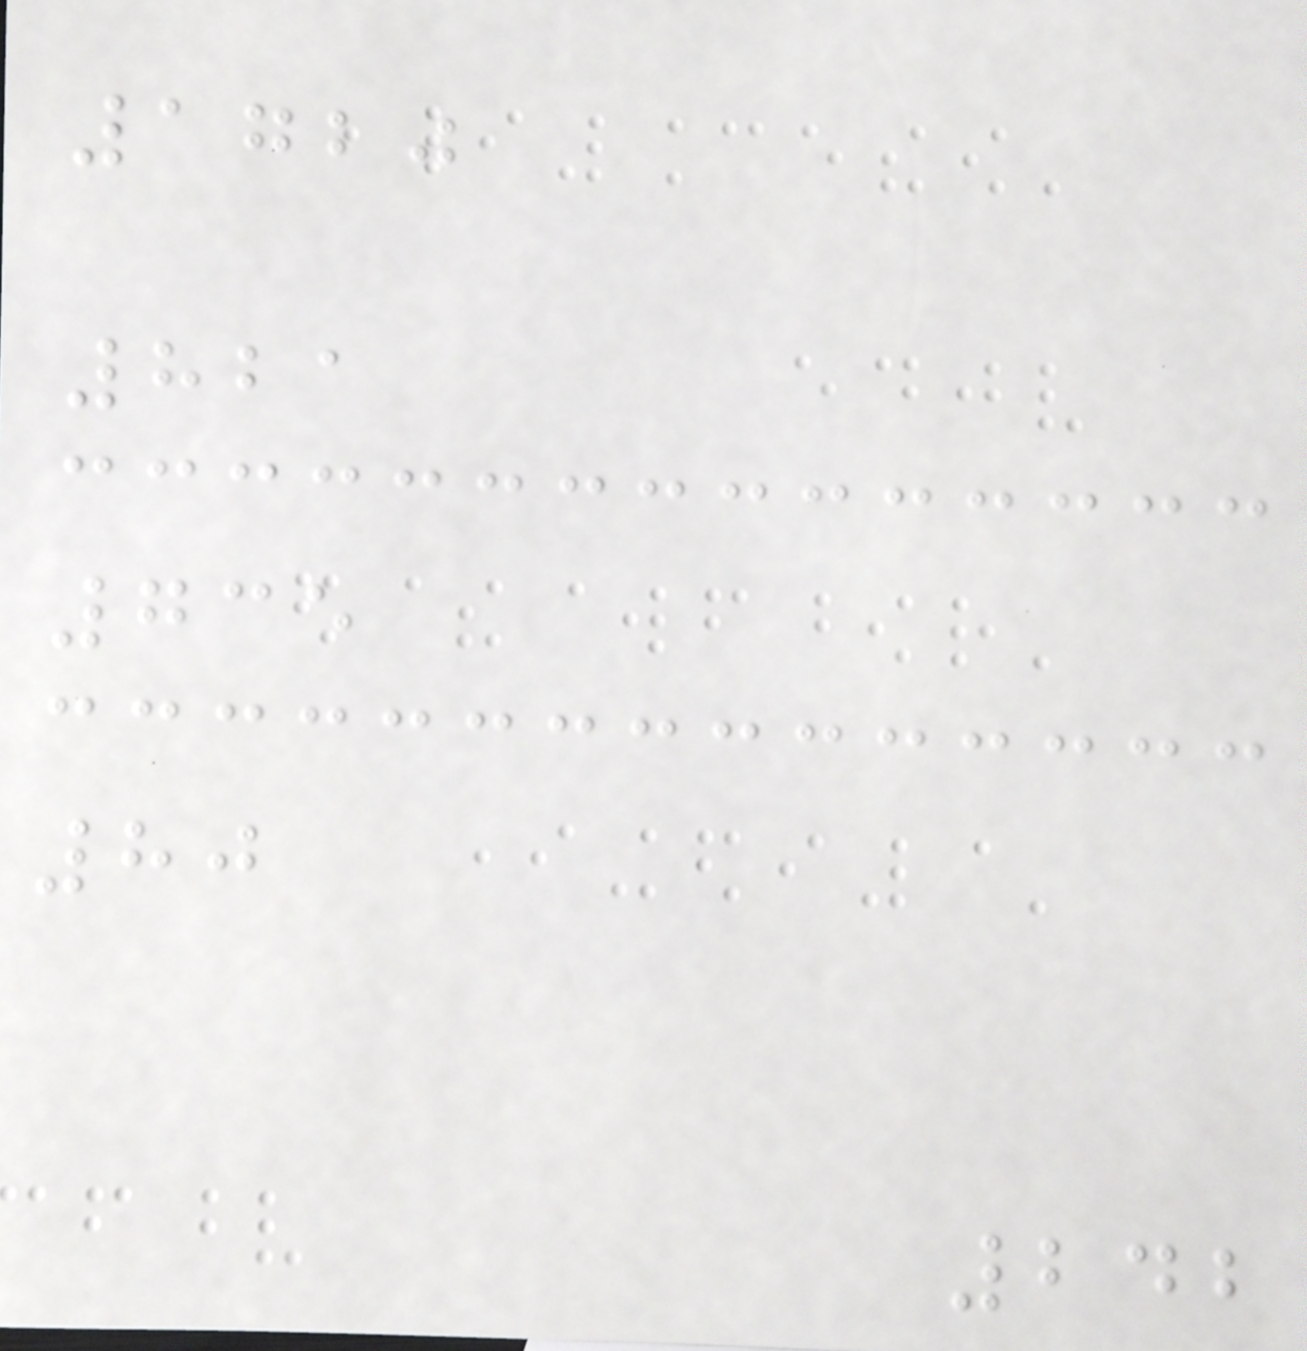1720
821
735
80
242
